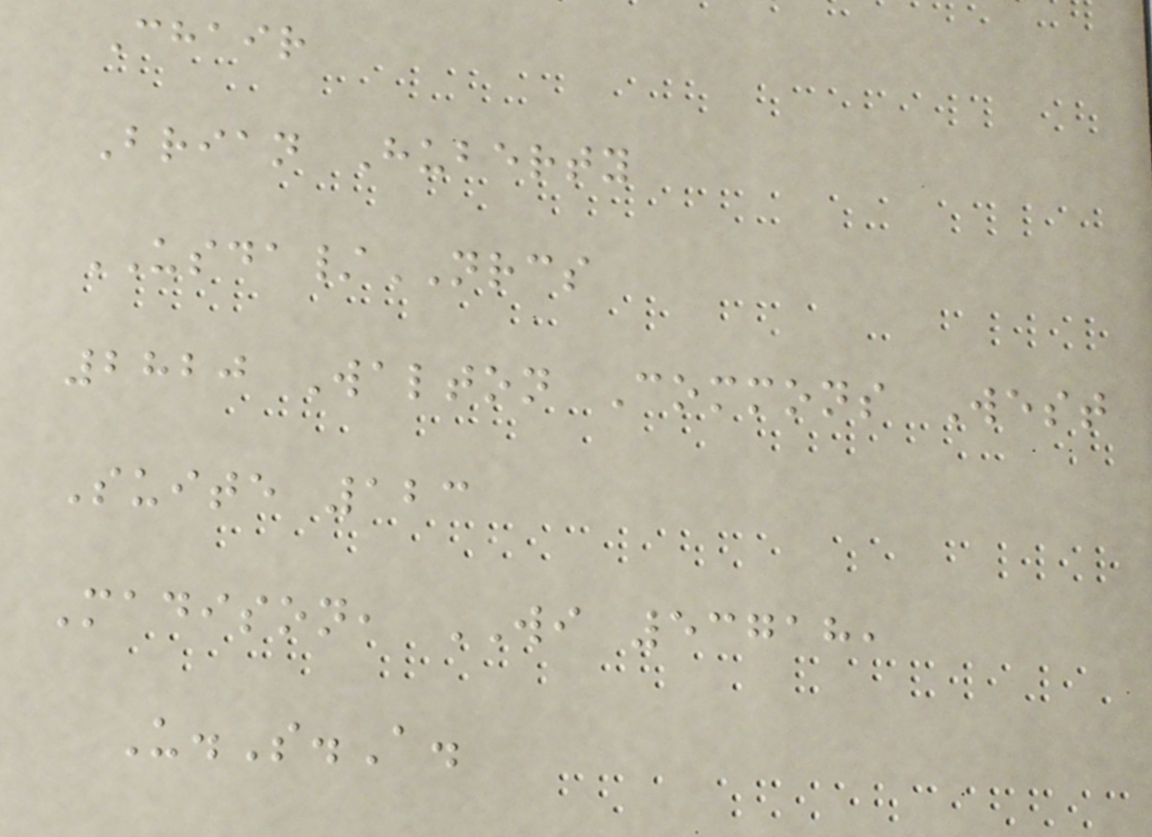Chair
Brian Huberty
USDA/NRCS
2820 Walton Commons West
Suite 123
Madison, WI 53718,
U.S.A.
